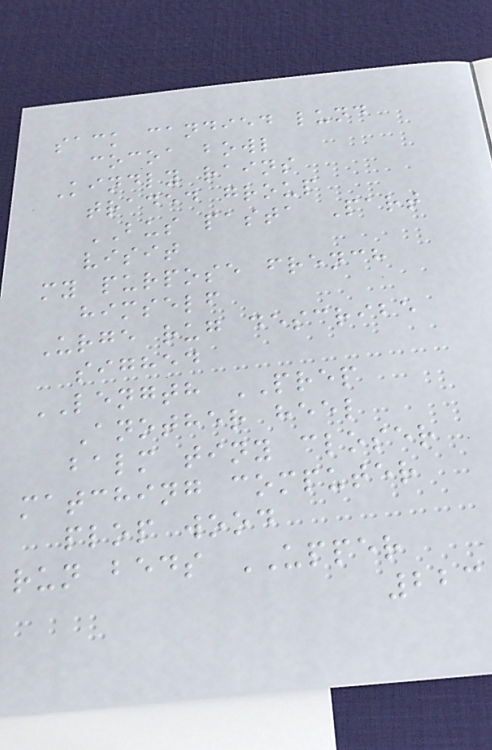sack candied lund
cocoa bowl
Kindly rains
traded group
BUS pasta Part
visit
my purpose french
himself
Urge rug describe
sighed
LENGTH PREP
Another heel
balm tiny closer
matching computer
plop wood
run beds UPPER
223
